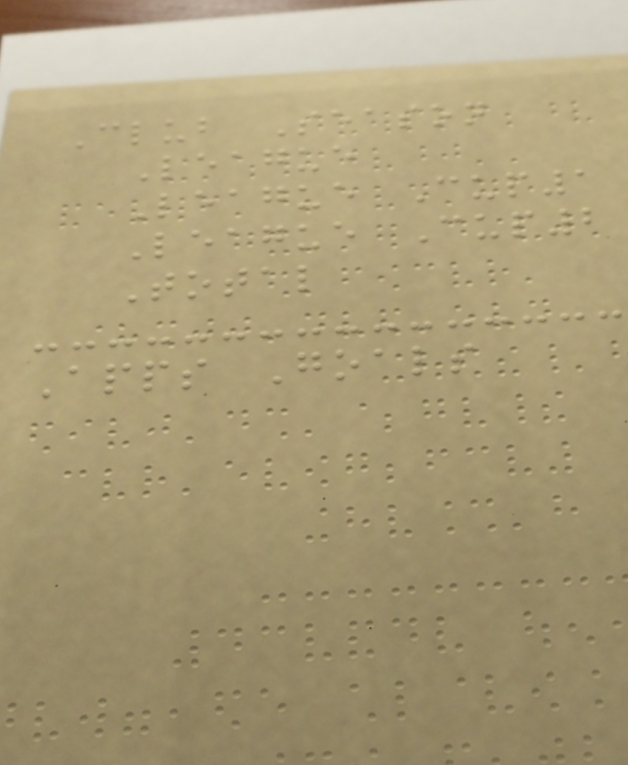Club Season
League
League Cup1
League Cup2
Total
Apps Goals
